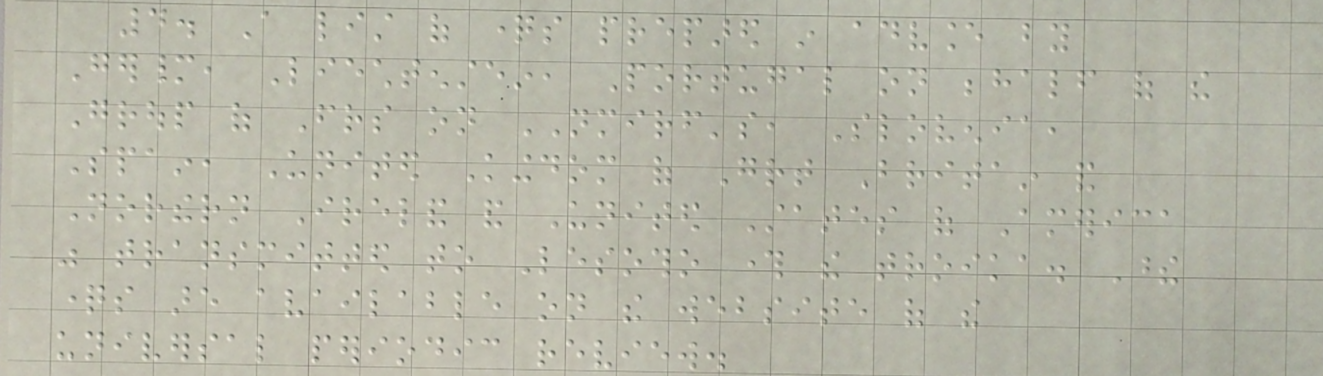4. A list of questions prepared in advance by
Germany, Liechtenstein, Portugal on behalf of the
Group of Friends on NMIRF's, Slovenia,
Spain, United Kingdom of Great Britain and
Northern Ireland and United States of America
was transmitted to Lesotho through the troika. These
questions are available on the website of the
universal periodic review.
